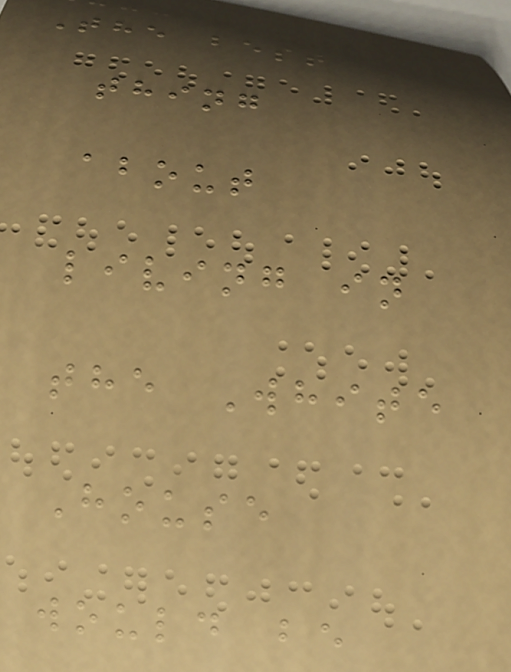The best
thing
about
living in
the White
House
would be
